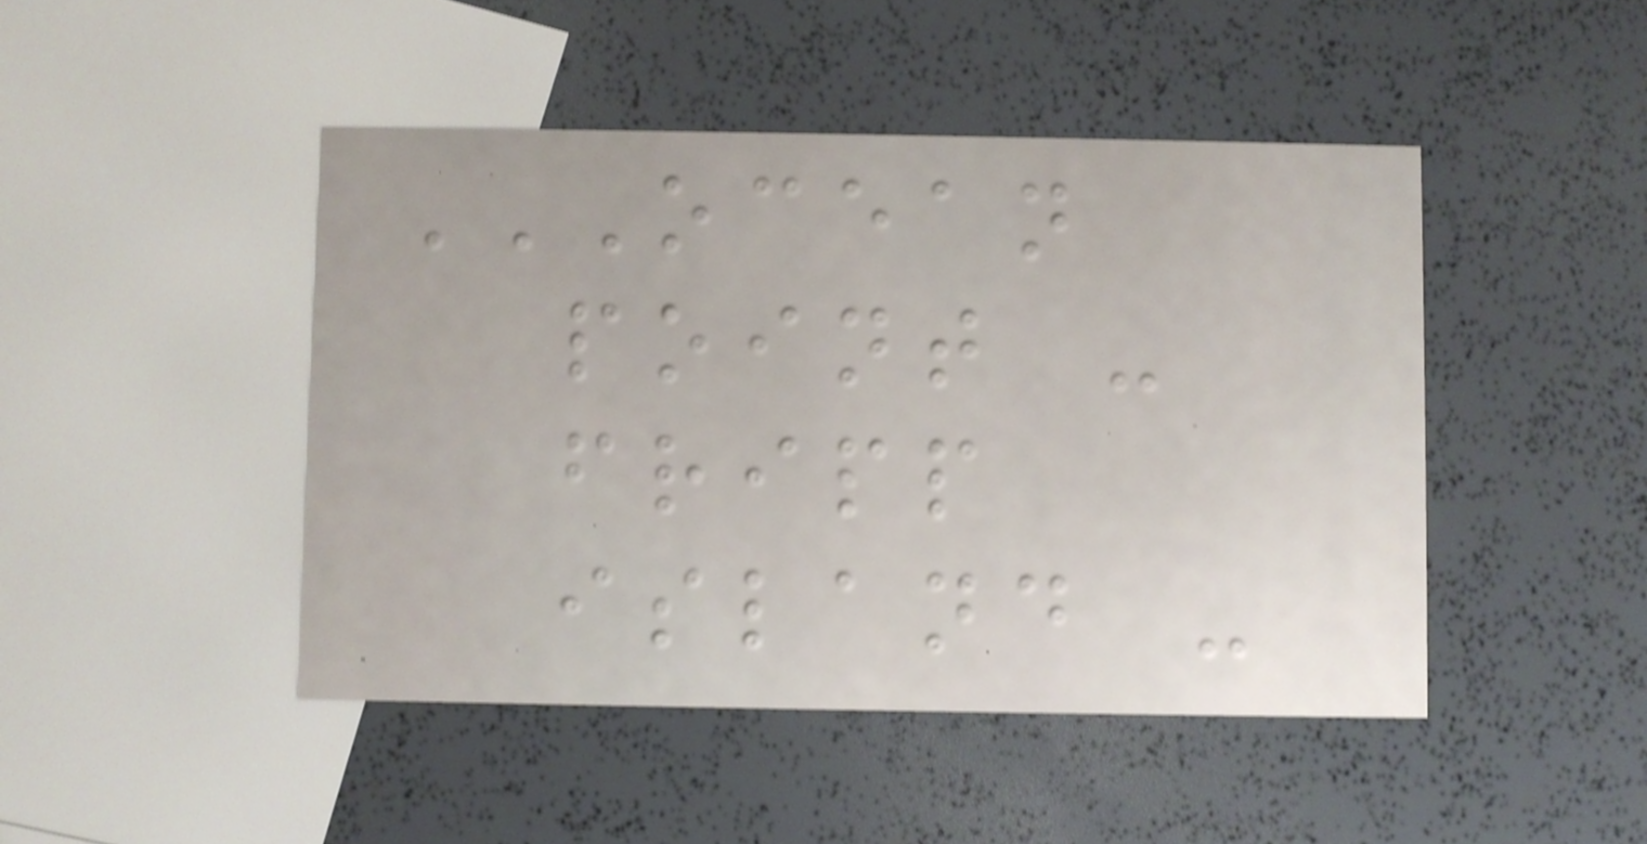OCEAN
POINT -
FRIPP
ISLAND -
